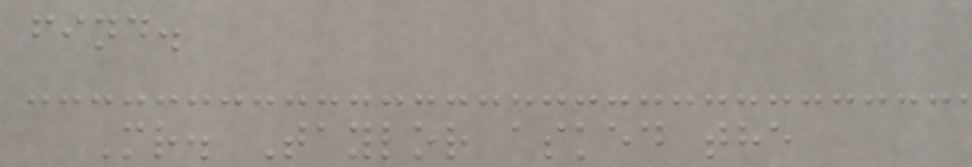find.
Mr. Taylor asked the
